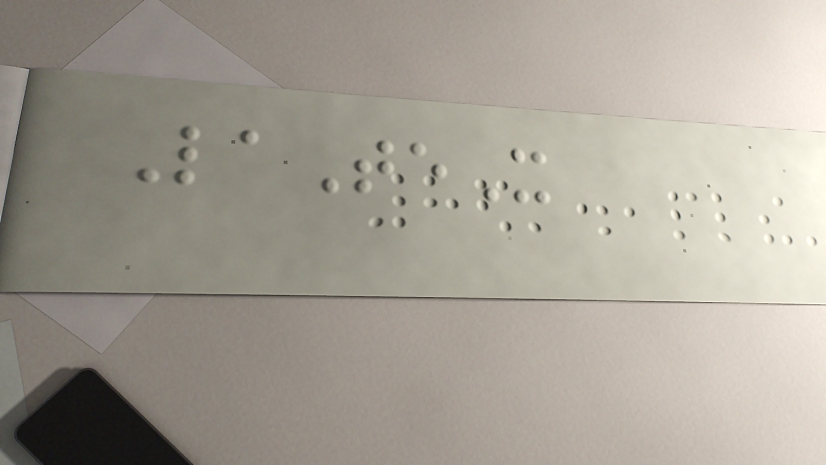LaTeX
